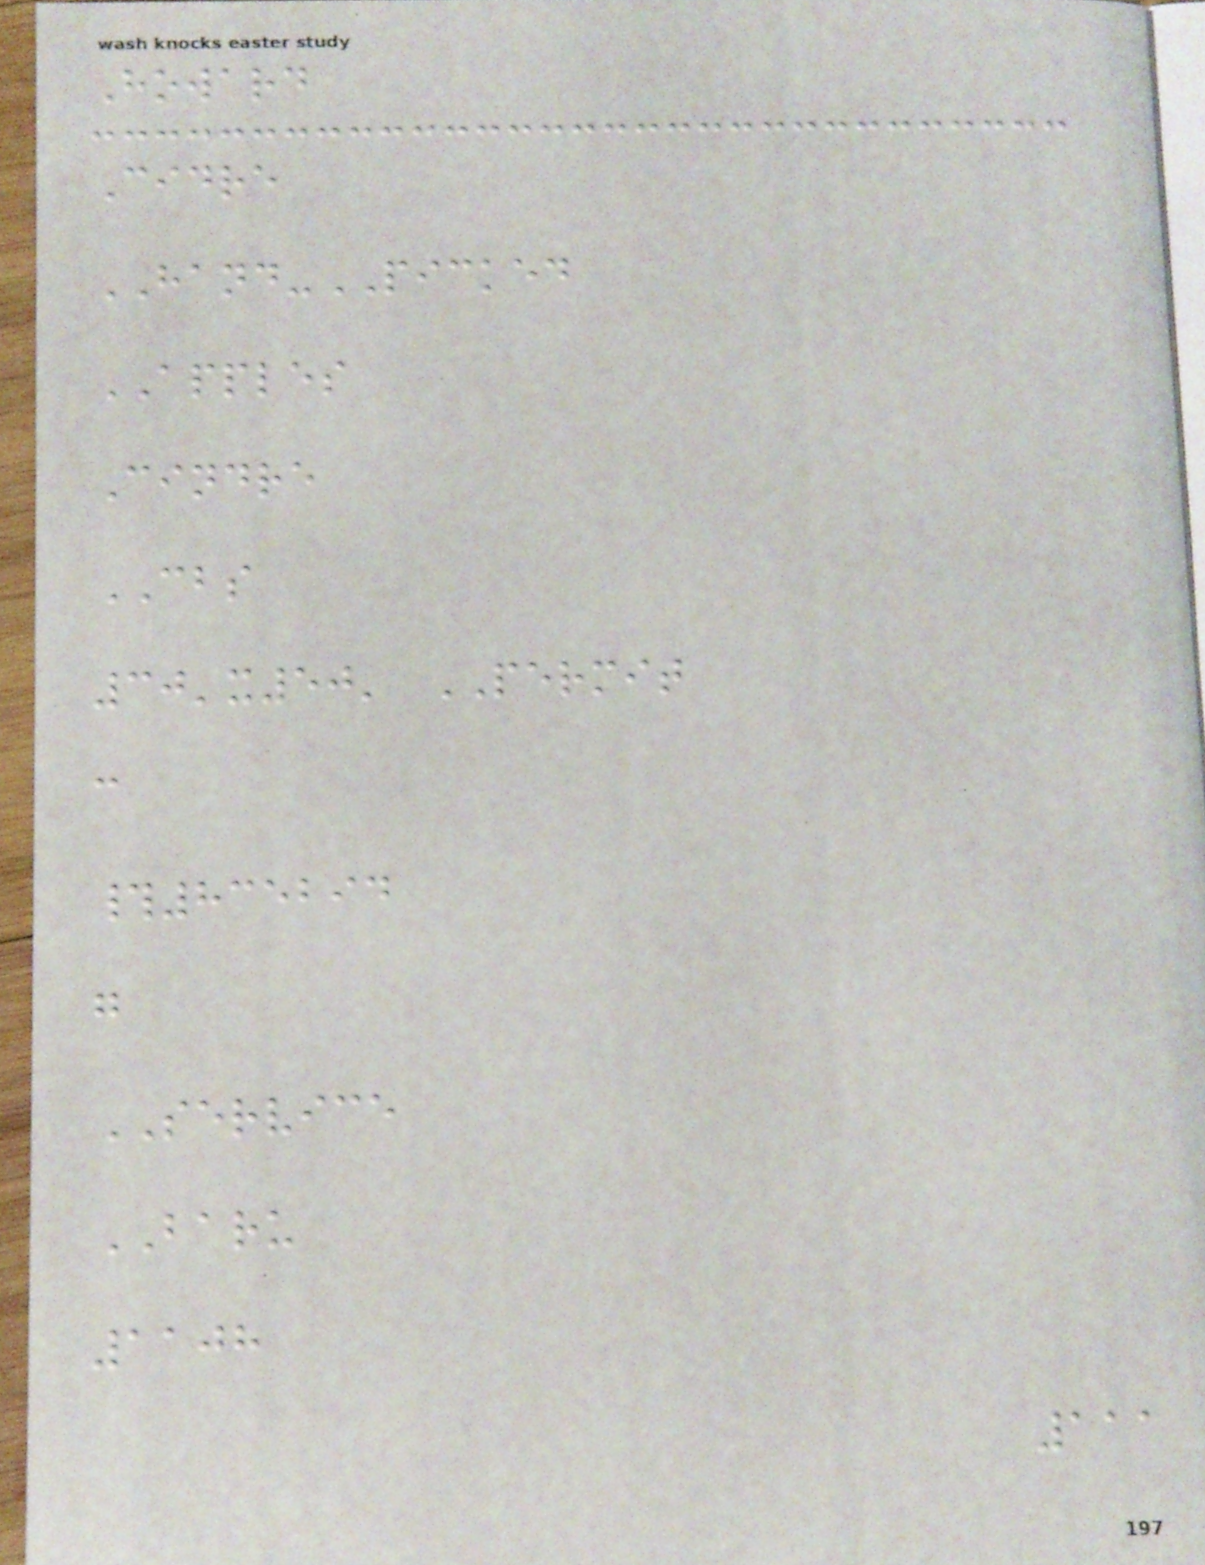Howard
Cidre
HAND-PICKED
APPLES
Cindre
CBS
30'x50' PERMIT
c
#835294
g
SERVICE
BARU
1108
111
